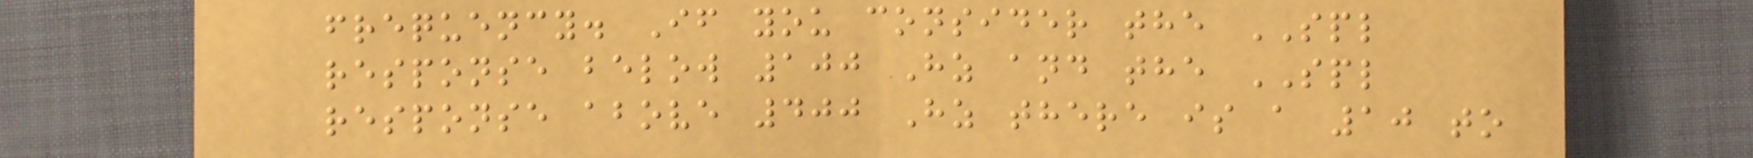frequency. If you consider the SPL
response below 100 Hz and the SPL
response above 400 Hz there is a 10 to
